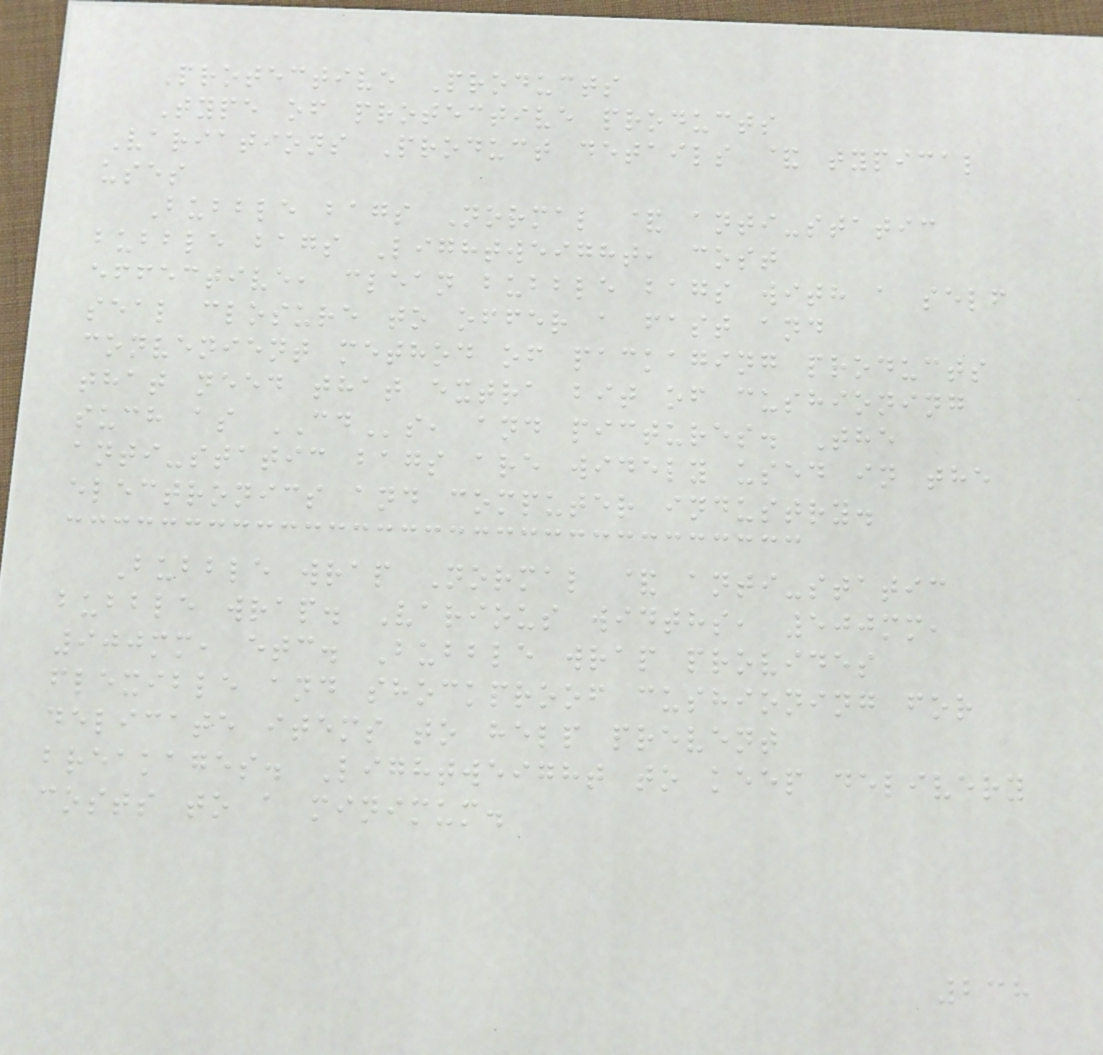Protective Products
Type of protective products
Variations Product details & typical
uses
Bubble bags Normal & anti-static
bubble bags Lightweight, cost
effective, clean bubble bags with a self
seal closure to offer a fast and
convenient method of packaging products
that need that extra bit of cushioning
such as CDs, and pictures. The
anti-static bags are widely used in the
electronics and computer industry.
Bubble wrap Normal & anti-static
bubble wrap. Various widths, 500mm,
900mm, etc. Bubble wrap provides
flexible and shockproof cushioning for
delicate items to help prevent
breakages. Lightweight to keep delivery
costs to a minimum.
238
